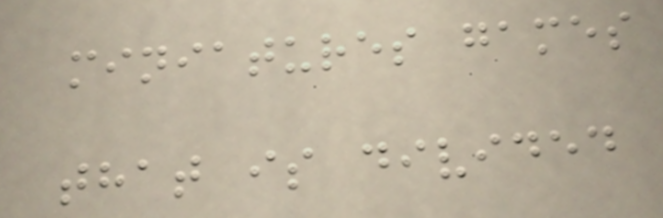miniatures games
that is divided
